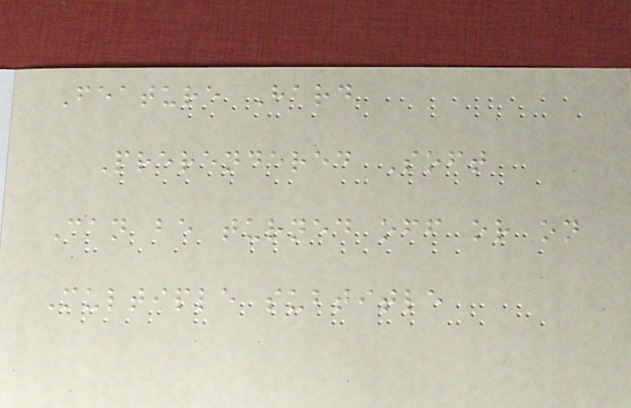Feature Hard
Prerendered Soft
Can be turned off or on
Multiple subtitle
